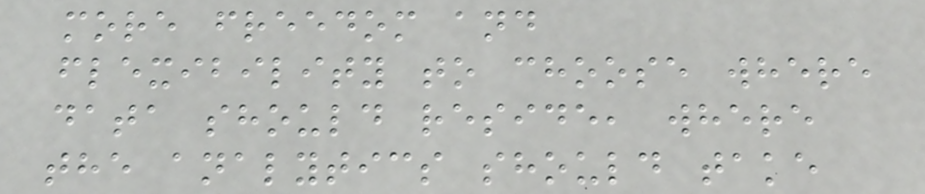more freedom and
flexibility to choose where
data should reside, where
the analytics should take
